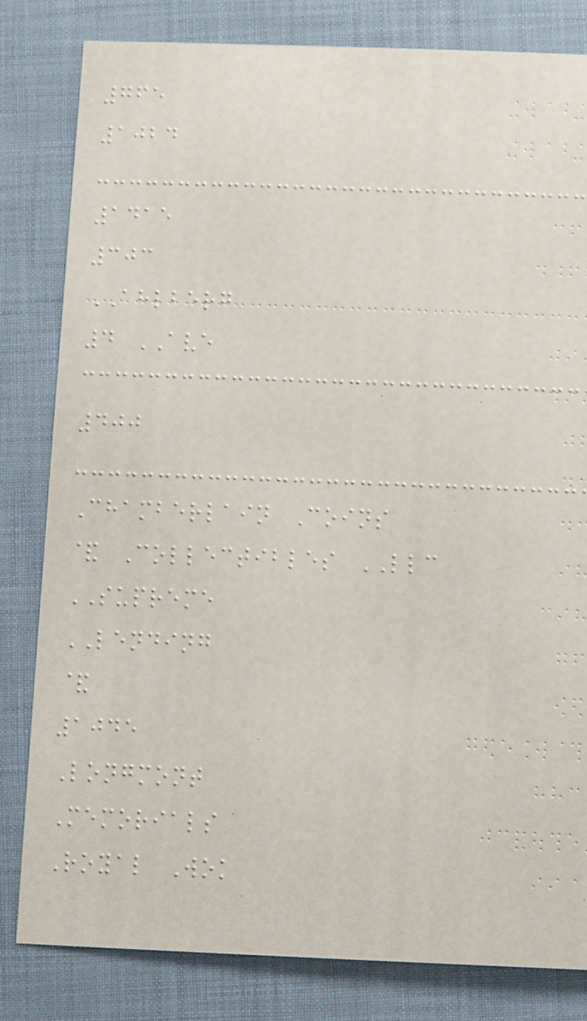765
1024
1415
303
AHLBERG
4 AVE
400
Chamberlain Coins
& Collectibles LLC
SUPREME
LENDING
&
1045
Longmont
Memorials
Royal Wok
